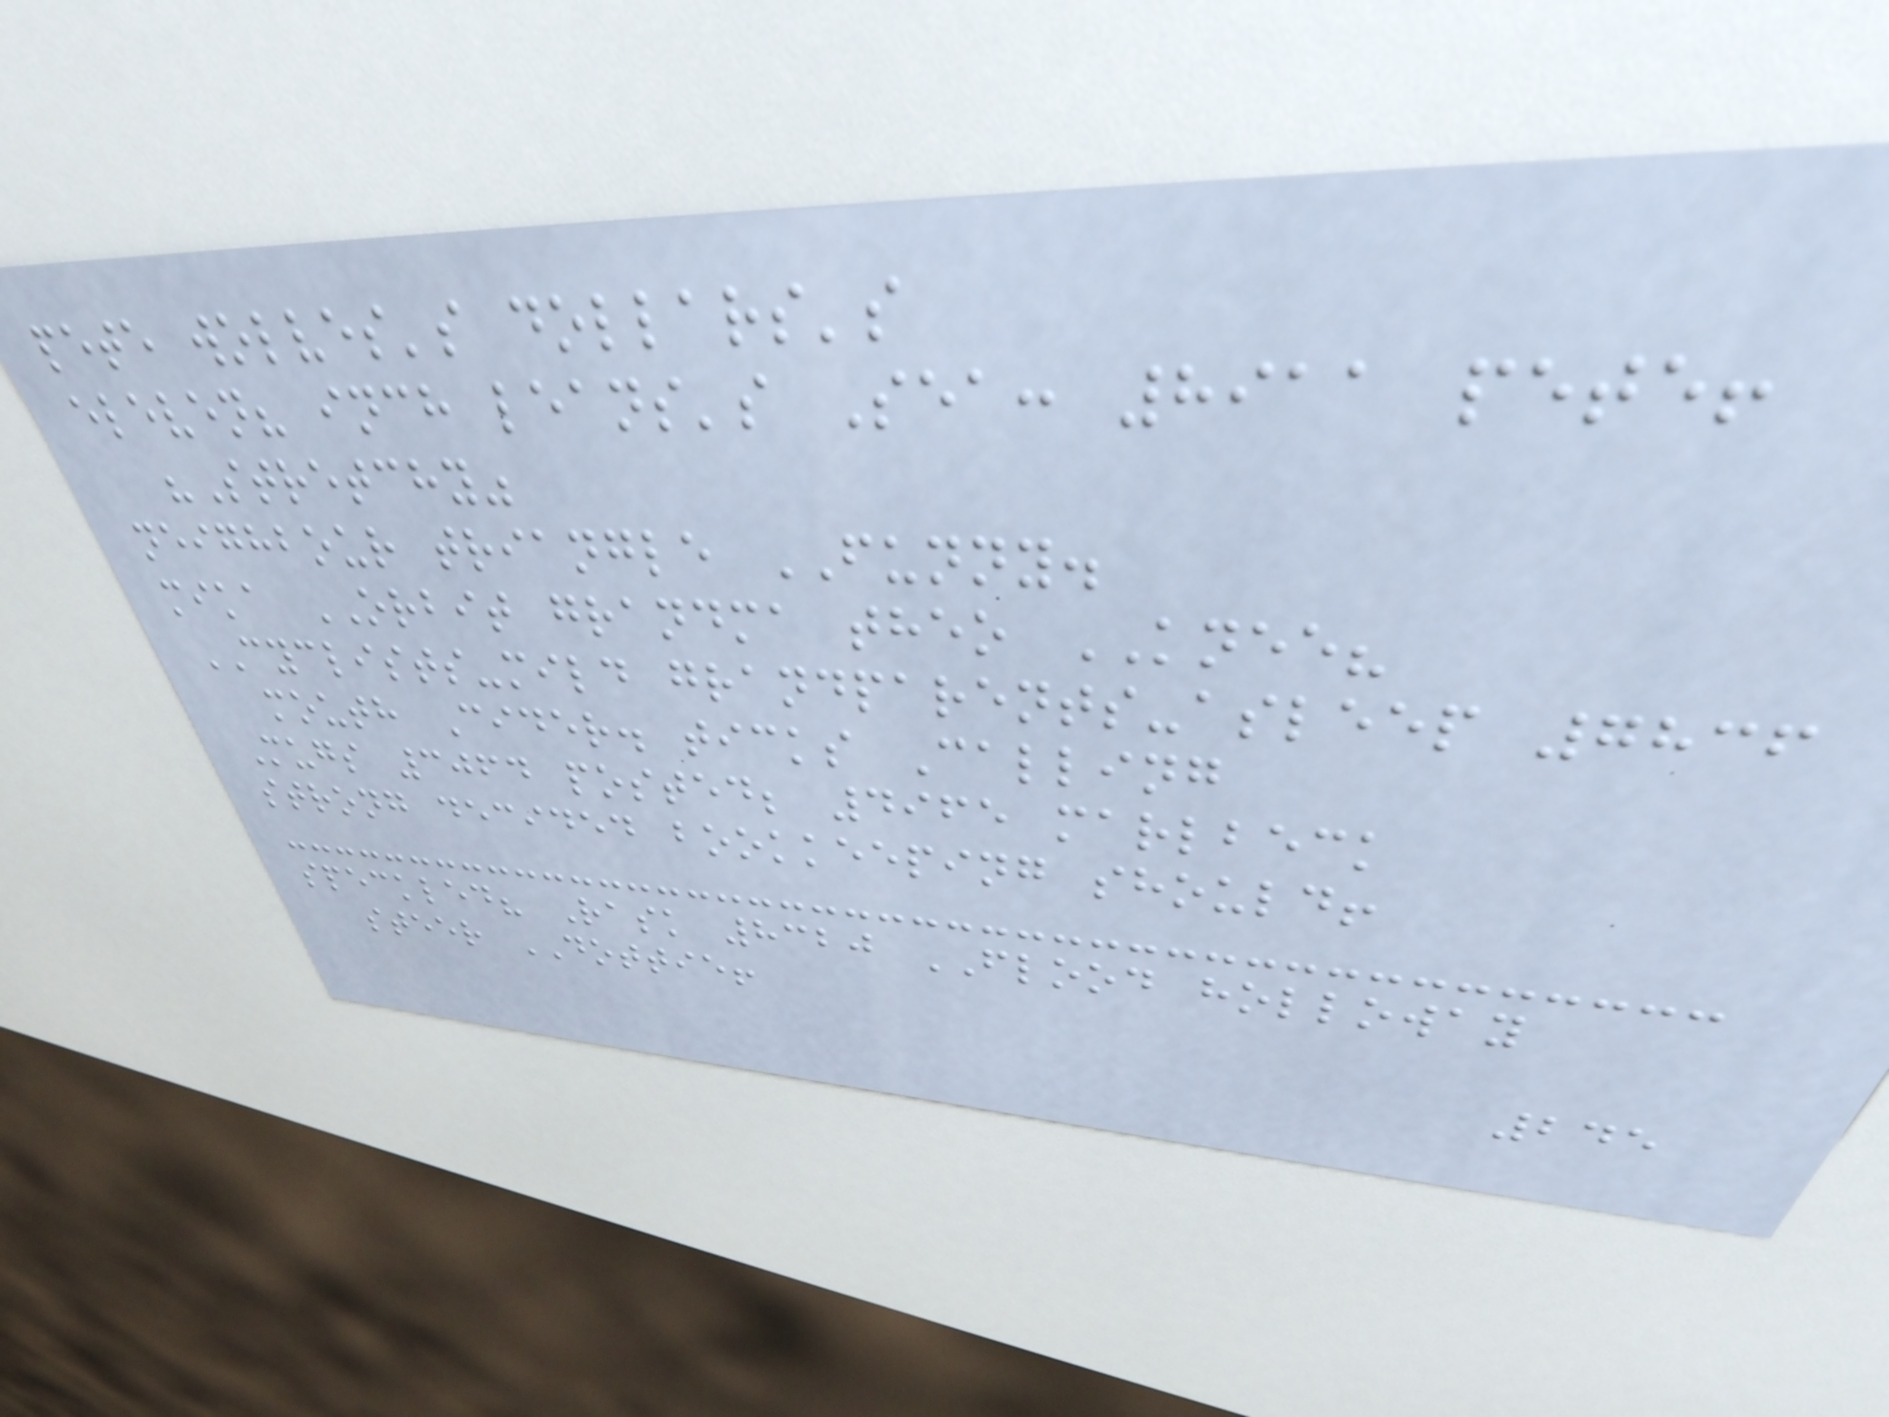pete wolves's dollars's
eleven? inch leans's Sea: 8911 pete!
"Stretchy"
neighbour triangle FUNNY.
mika ORBIT grandma theo KNEE?
CYCLISTS-mild grandparents-asleep 7836
mouth Cider. ticks Calling
Mugs 3064 posted; 4965 marlbeck
strong decided bookkeeping should!
speckled? Rask 8320 FLOOD holloway
steer DOTTIE!
245
